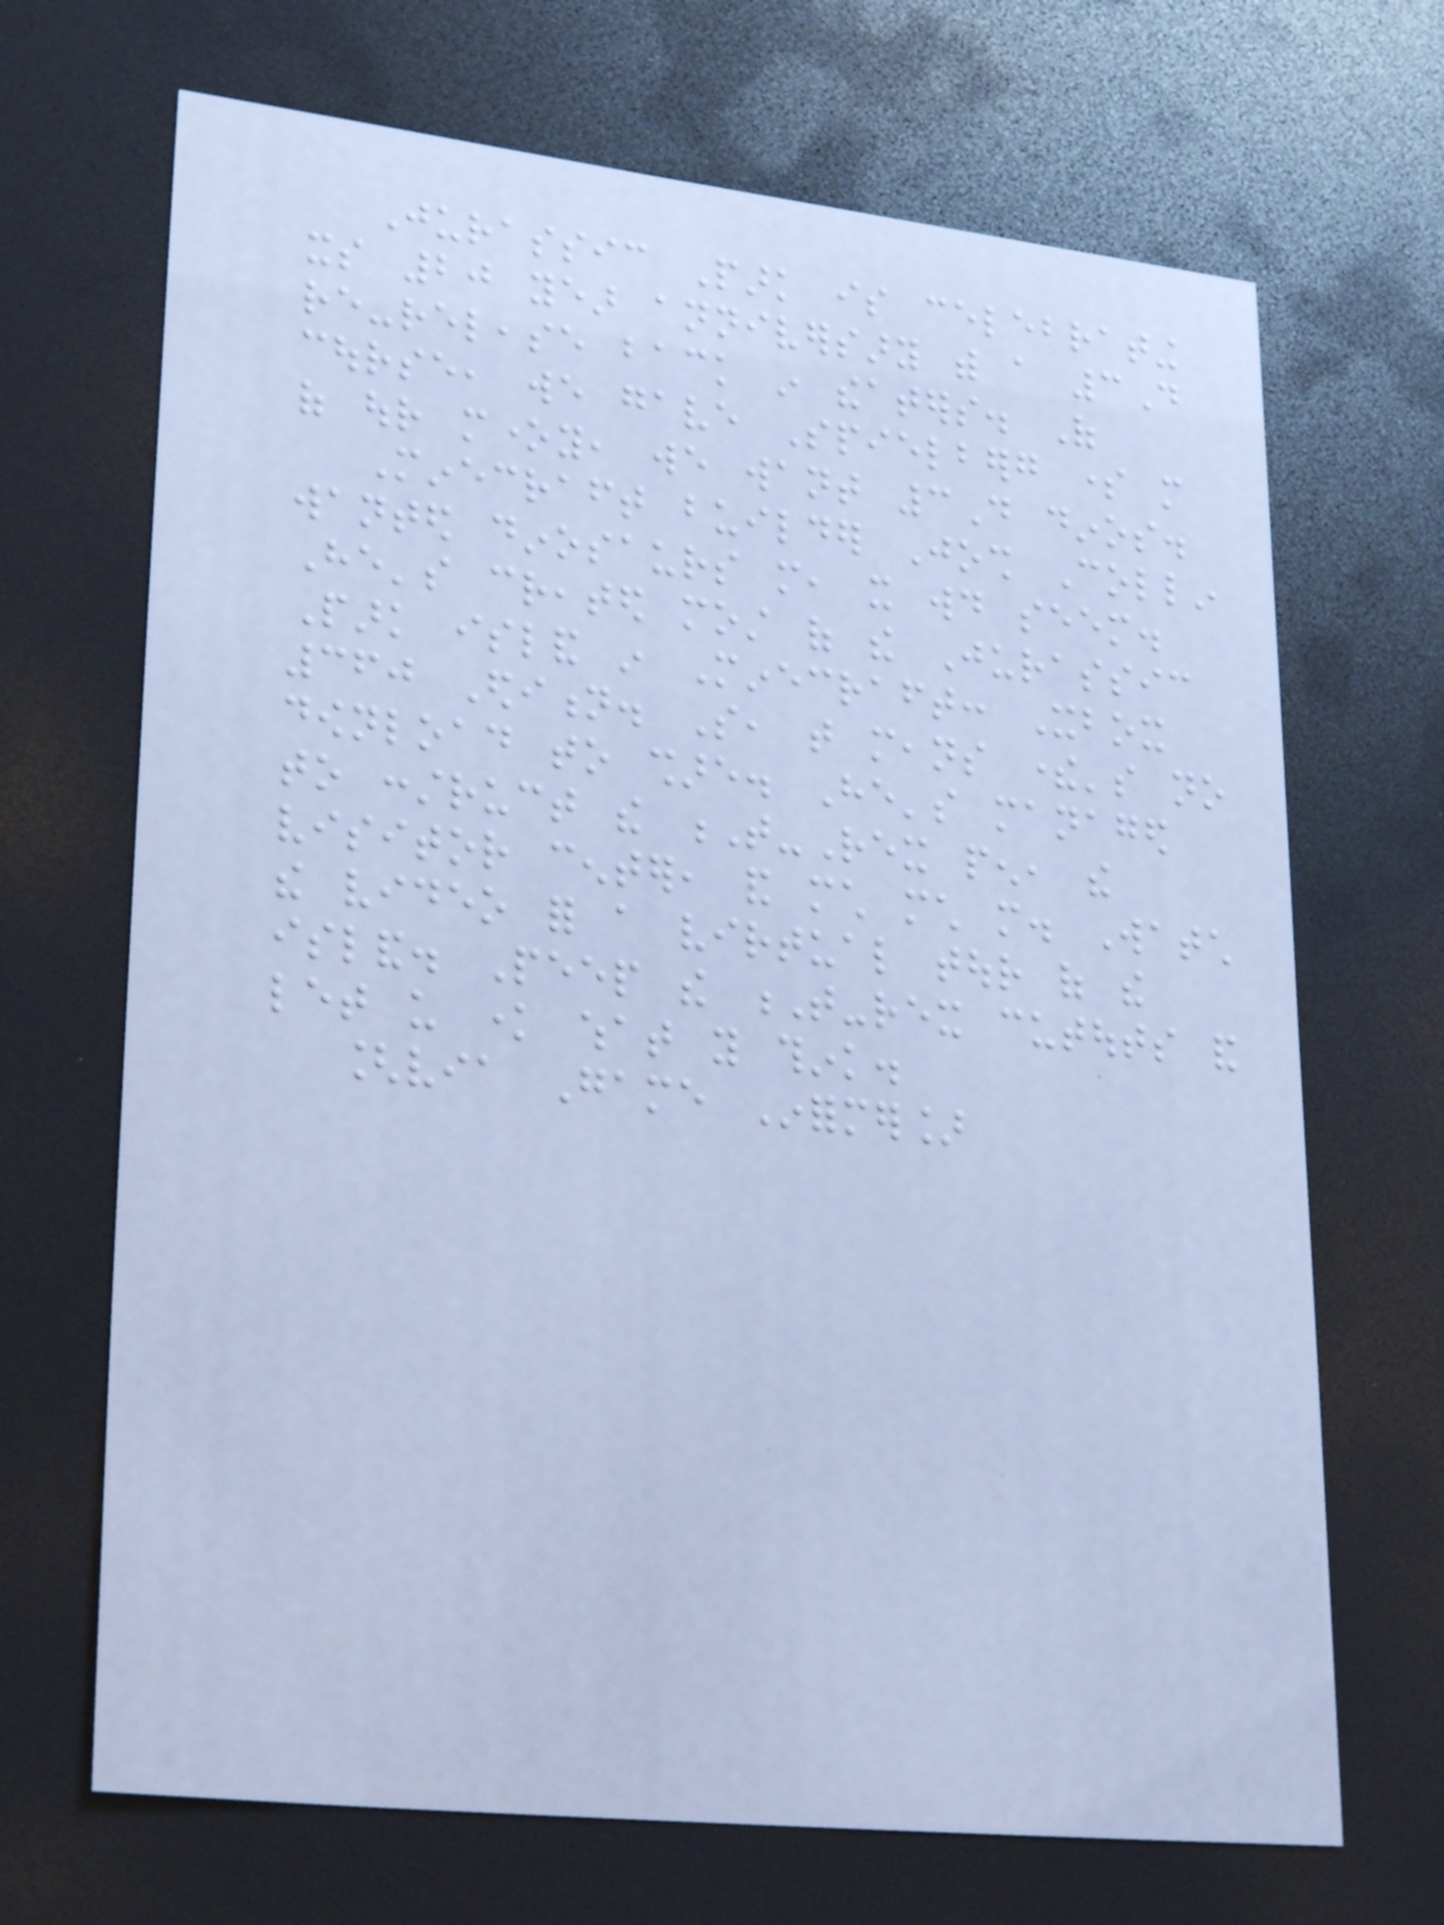Jurassic Park is celebrating
its 20 year anniversary with a 3D
re-release back in theaters. Of
course, we gave Spielberg some more
of our money, we want 3D dinos.
Minecraft builder Josh Collin
wanted dinosaurs more, it would seem.
He's created most of the Jurassic
Park island in Minecraft: Xbox
360 Edition. So, that means there's no
download to share. He's managed
to construct the T-Rex pen, the
visitor center, and much much more. Watch
the video for a virtual tour of the
island. Peep the T-rex cutouts and
let us know what you think.
[via Game Informer]
